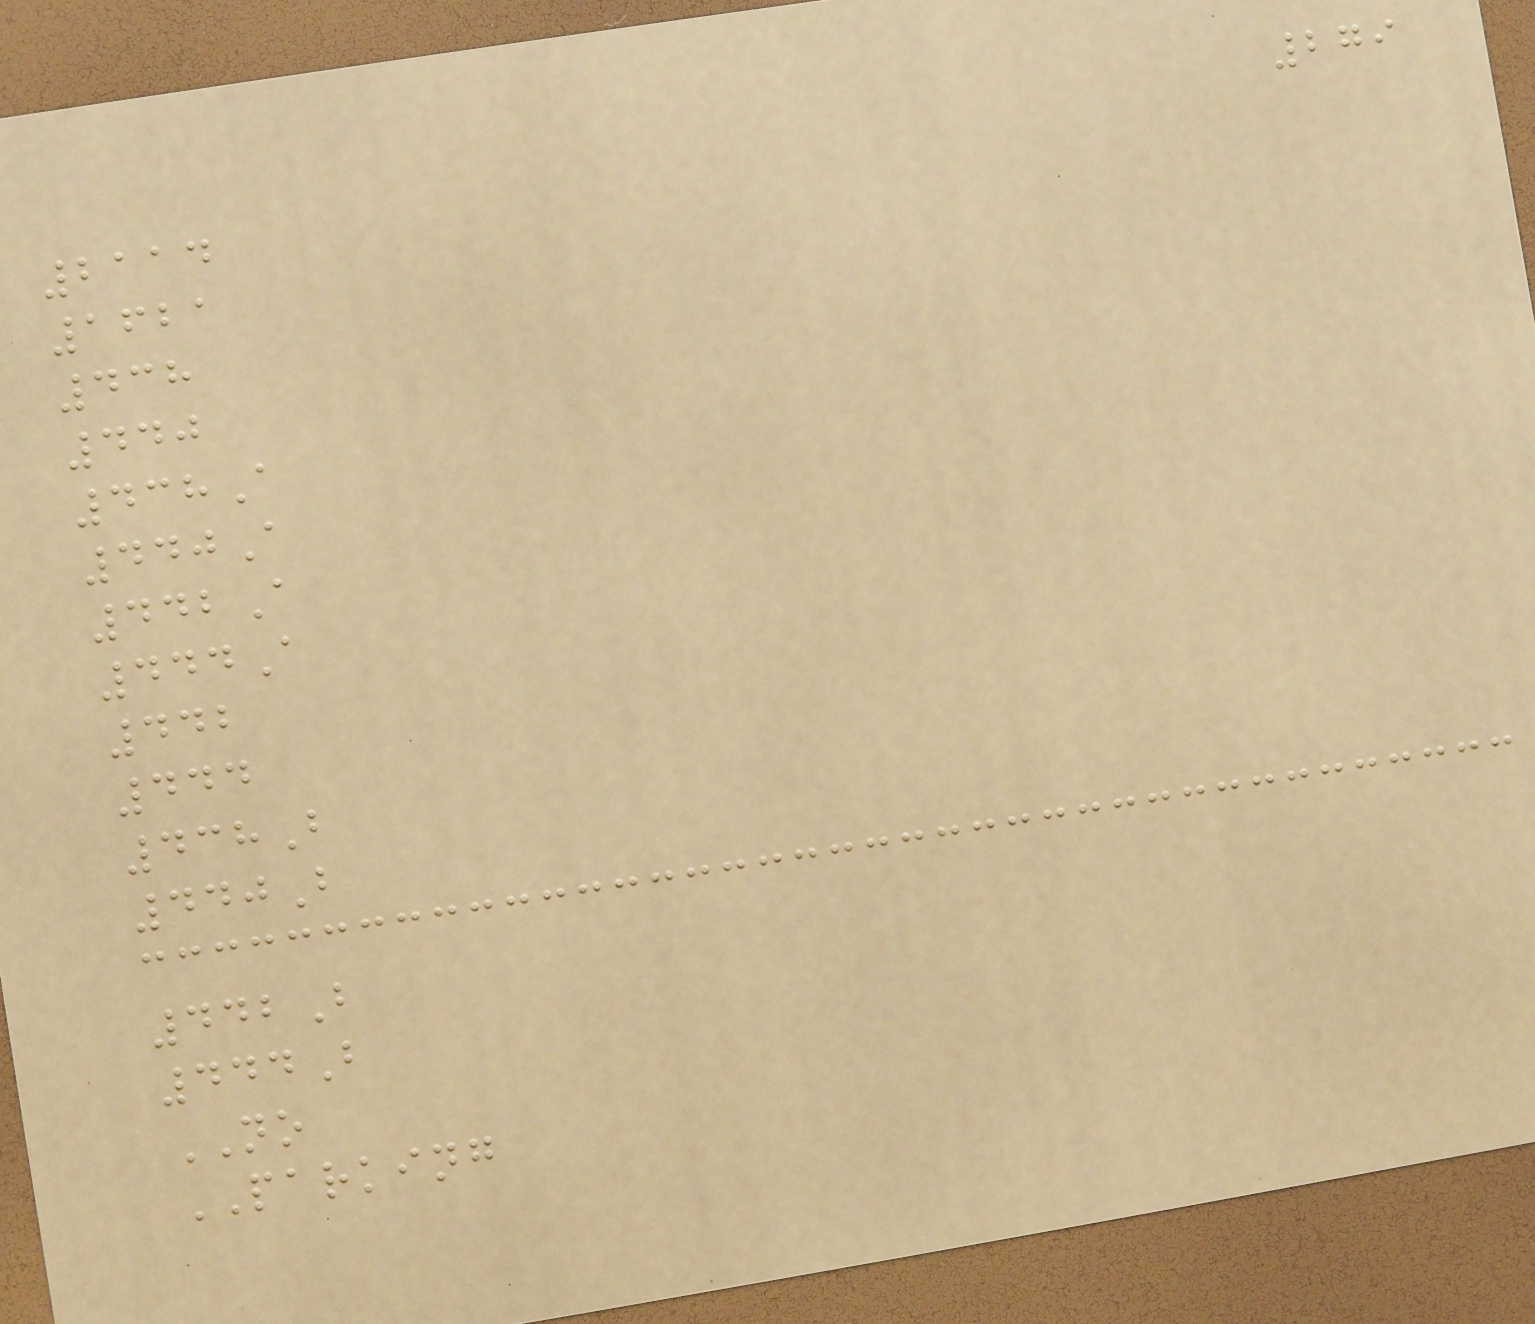279
2114
1621
438
440
438A
440A
442A
444A
442
444
438B
440B
442B
444B
NO
PARKING
